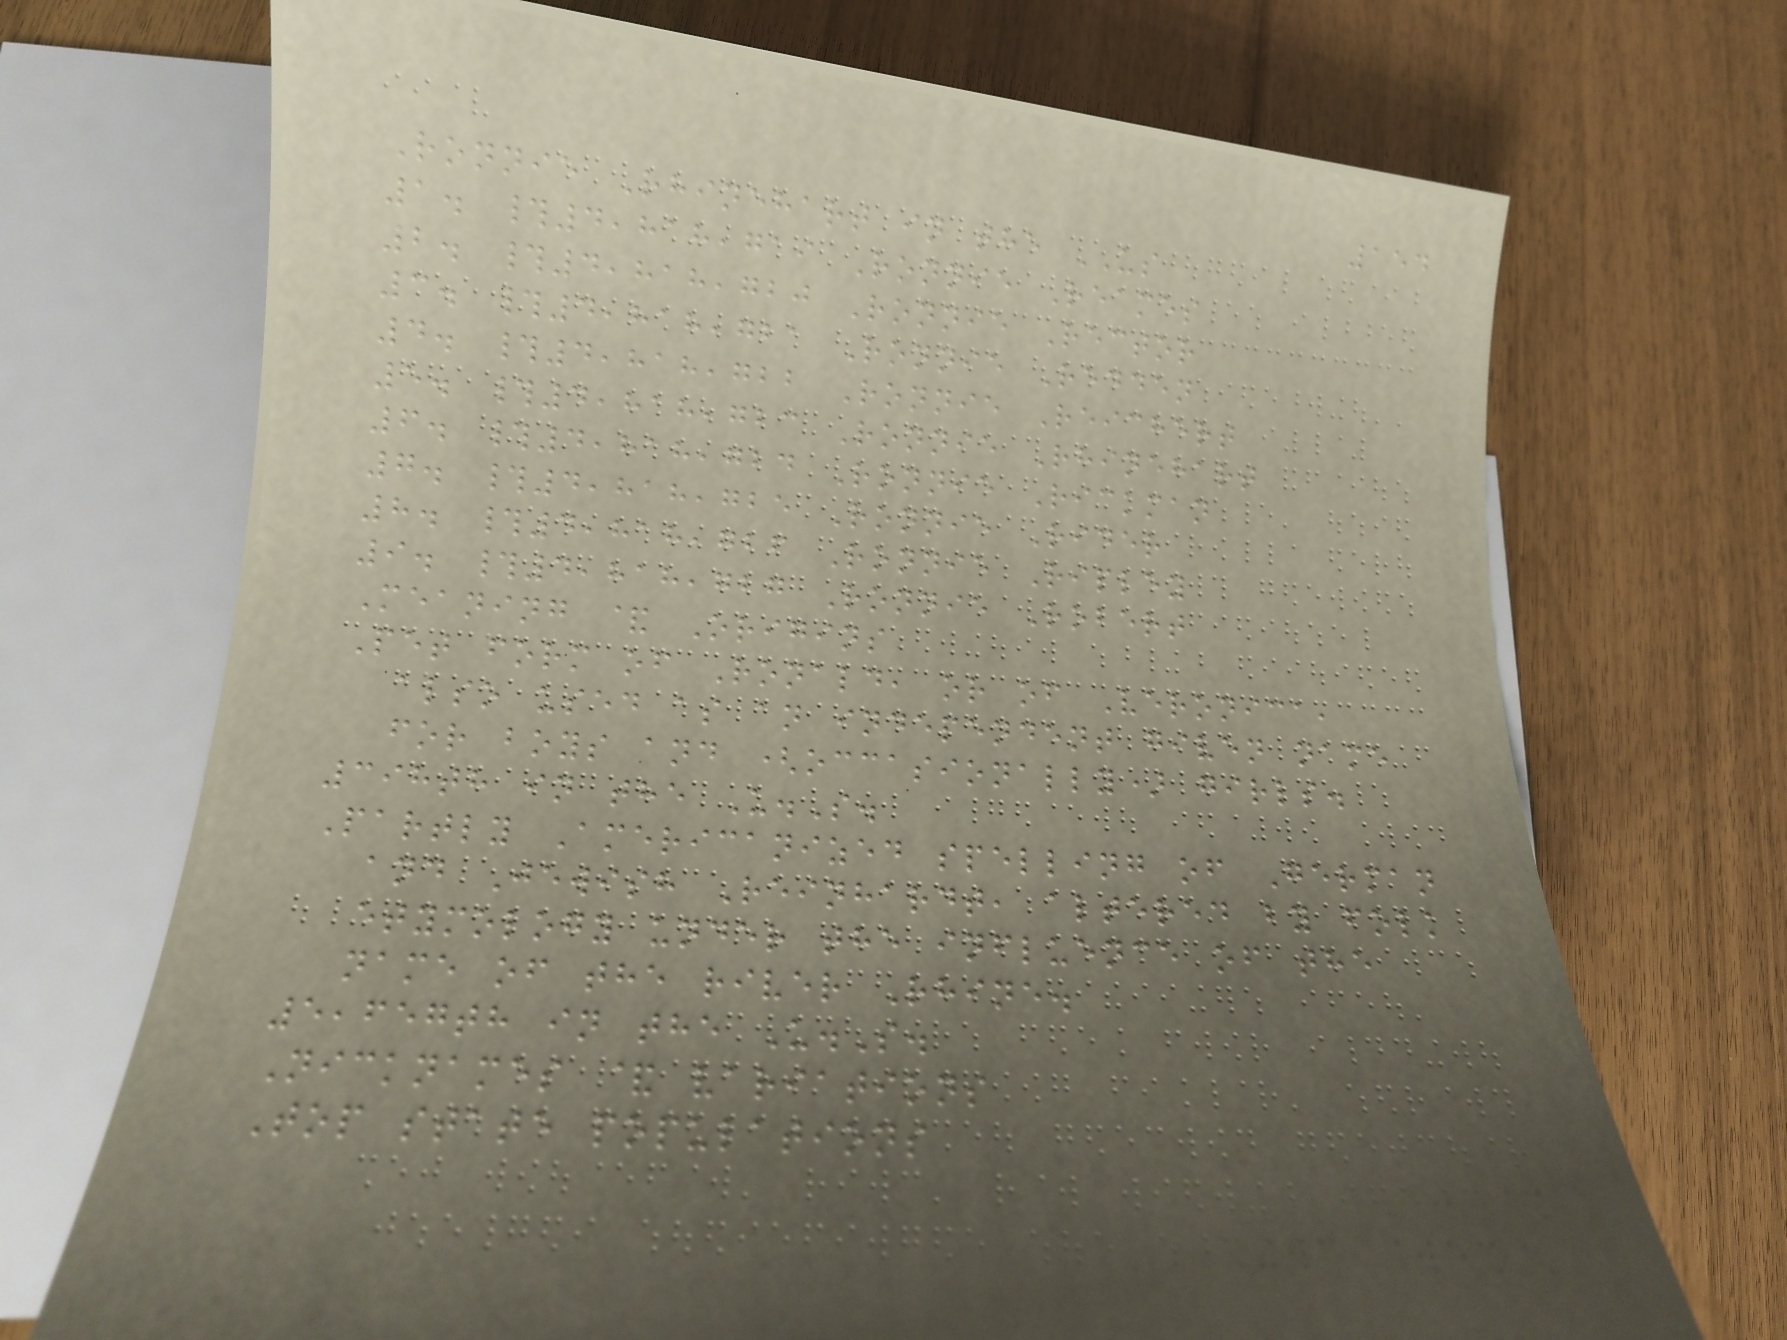154
Ronnie Rhinehart in the US
1. #4,818,719 Ronnie Reames
2. #4,818,720 Ronnie Rector
3. #4,818,721 Ronnie Redden
4. #4,818,722 Ronnie Reichert
5. #4,818,723 Ronnie Rhinehart
6. #4,818,724 Ronnie Rickman
7. #4,818,725 Ronnie Rider
8. #4,818,726 Ronnie Ripley
9. #4,818,727 Ronnie Robert
Meaning & Origins
Pet form of Ronald, or of Veronica,
also used as an independent given name
for boys and (occasionally) girls.
398th in the U.S.
Partly Americanized spelling of German
and Jewish Reinhardt, altered by folk
etymology under the influence of the
name of the river Rhine.
5,657th in the U.S.
Nicknames & variations
Top state populations
